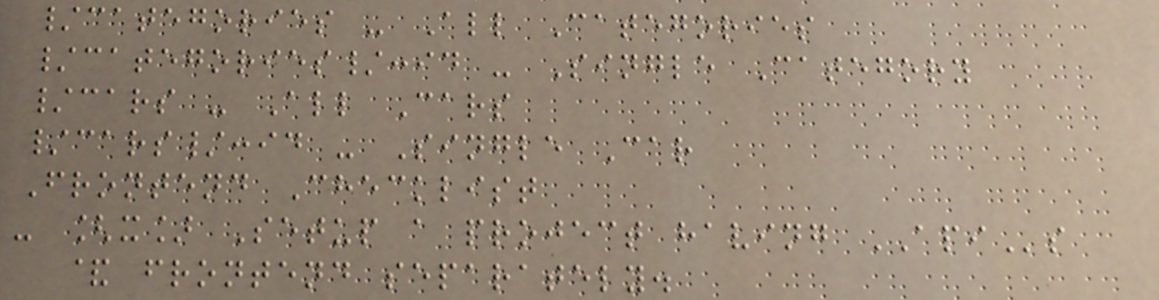/categories - All Categories
/categories/:id - Single Category
/cars - All Cars
/cars/:id - Single Car
Frontend Checklist
- [x] Setup a project having APIs
& frontend separately.
